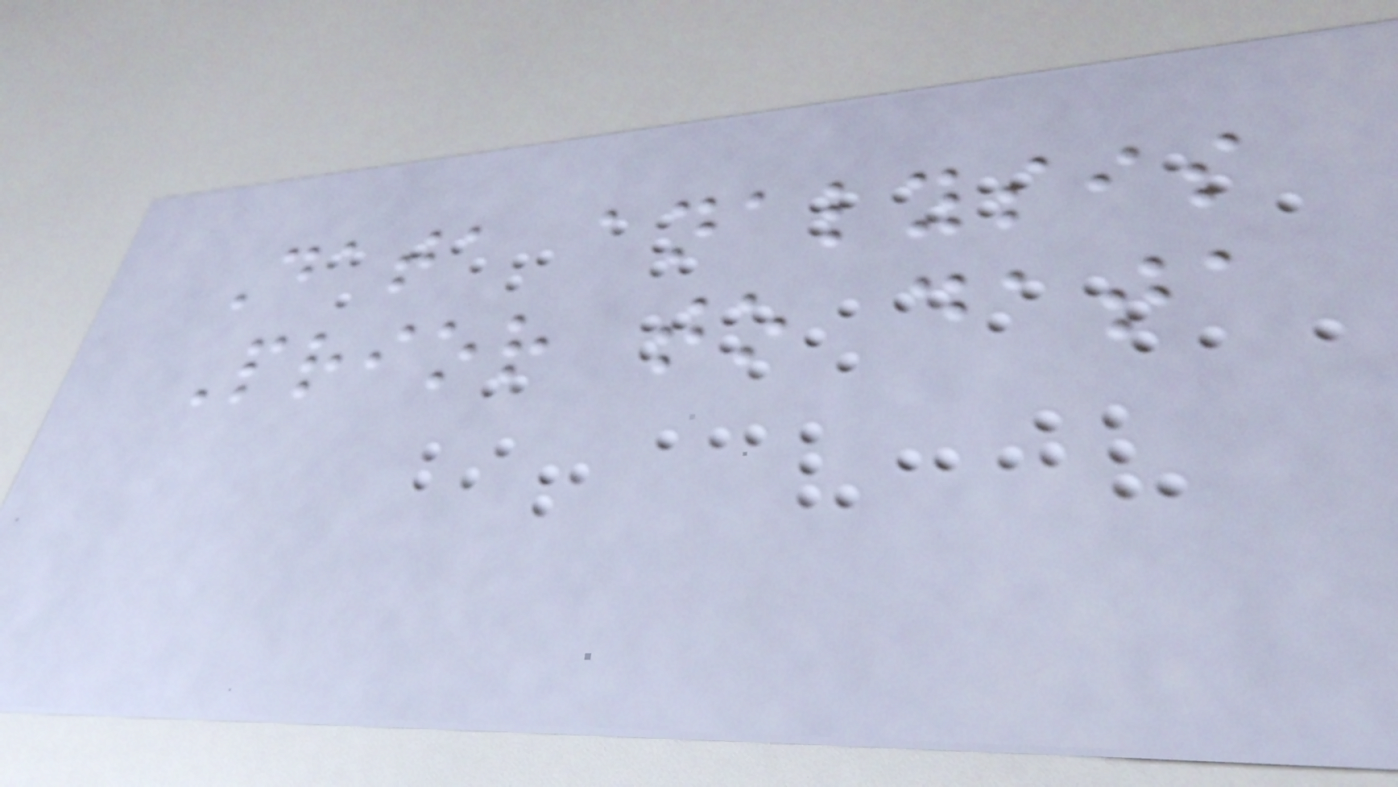Data analysis
Prior to data
